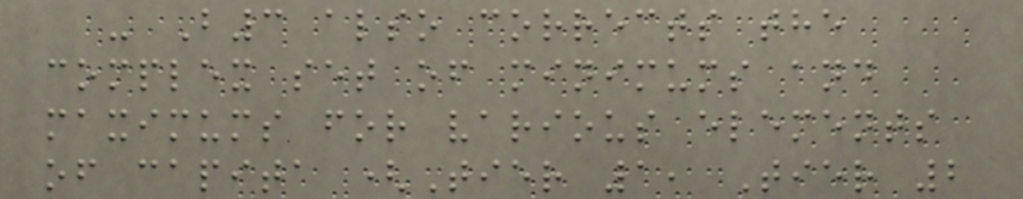- B3 also corrects the
complex set of minimums and
maximums for various elements
of capita (Tier 1, Tier 2
